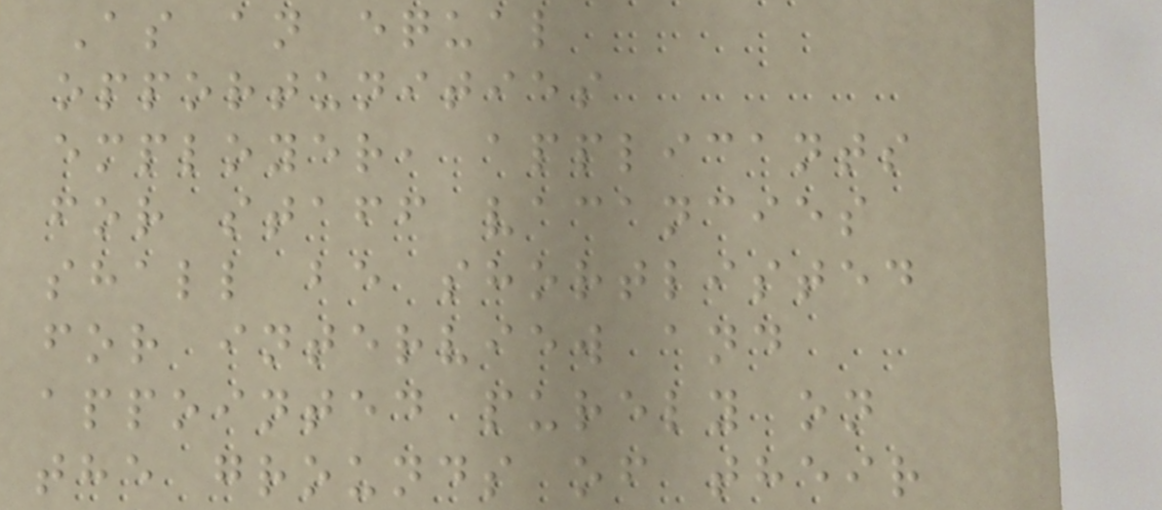As an equal
opportunities
employer, applicants
for staff vacancies
shall be shortlisted
for interview and
appointed purely on
the grounds of their
